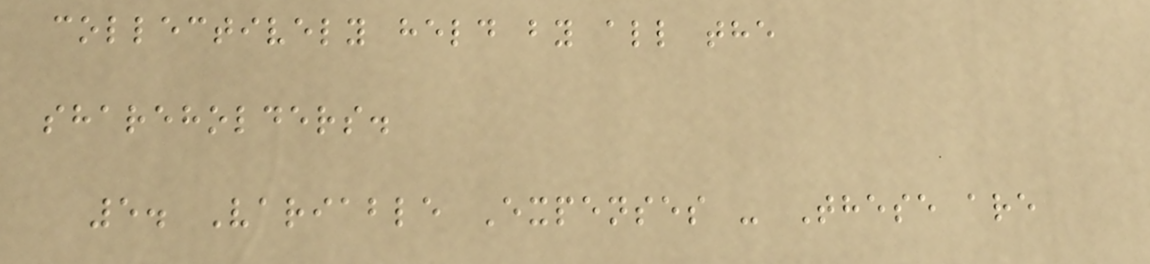collectively held by all the
shareholders.
5. Variable Expenses - These are
